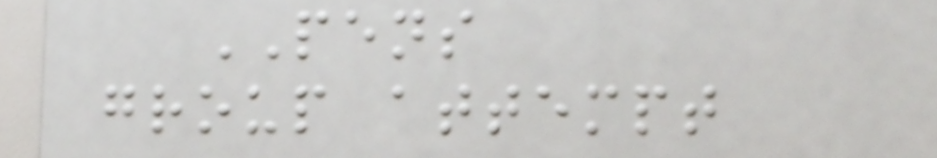PENS
group attempt
